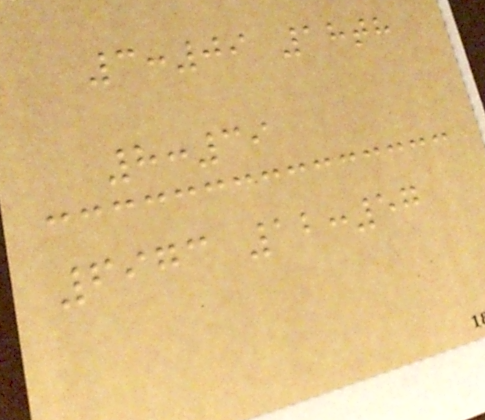3:09 18th
8:39
6973 12:57
